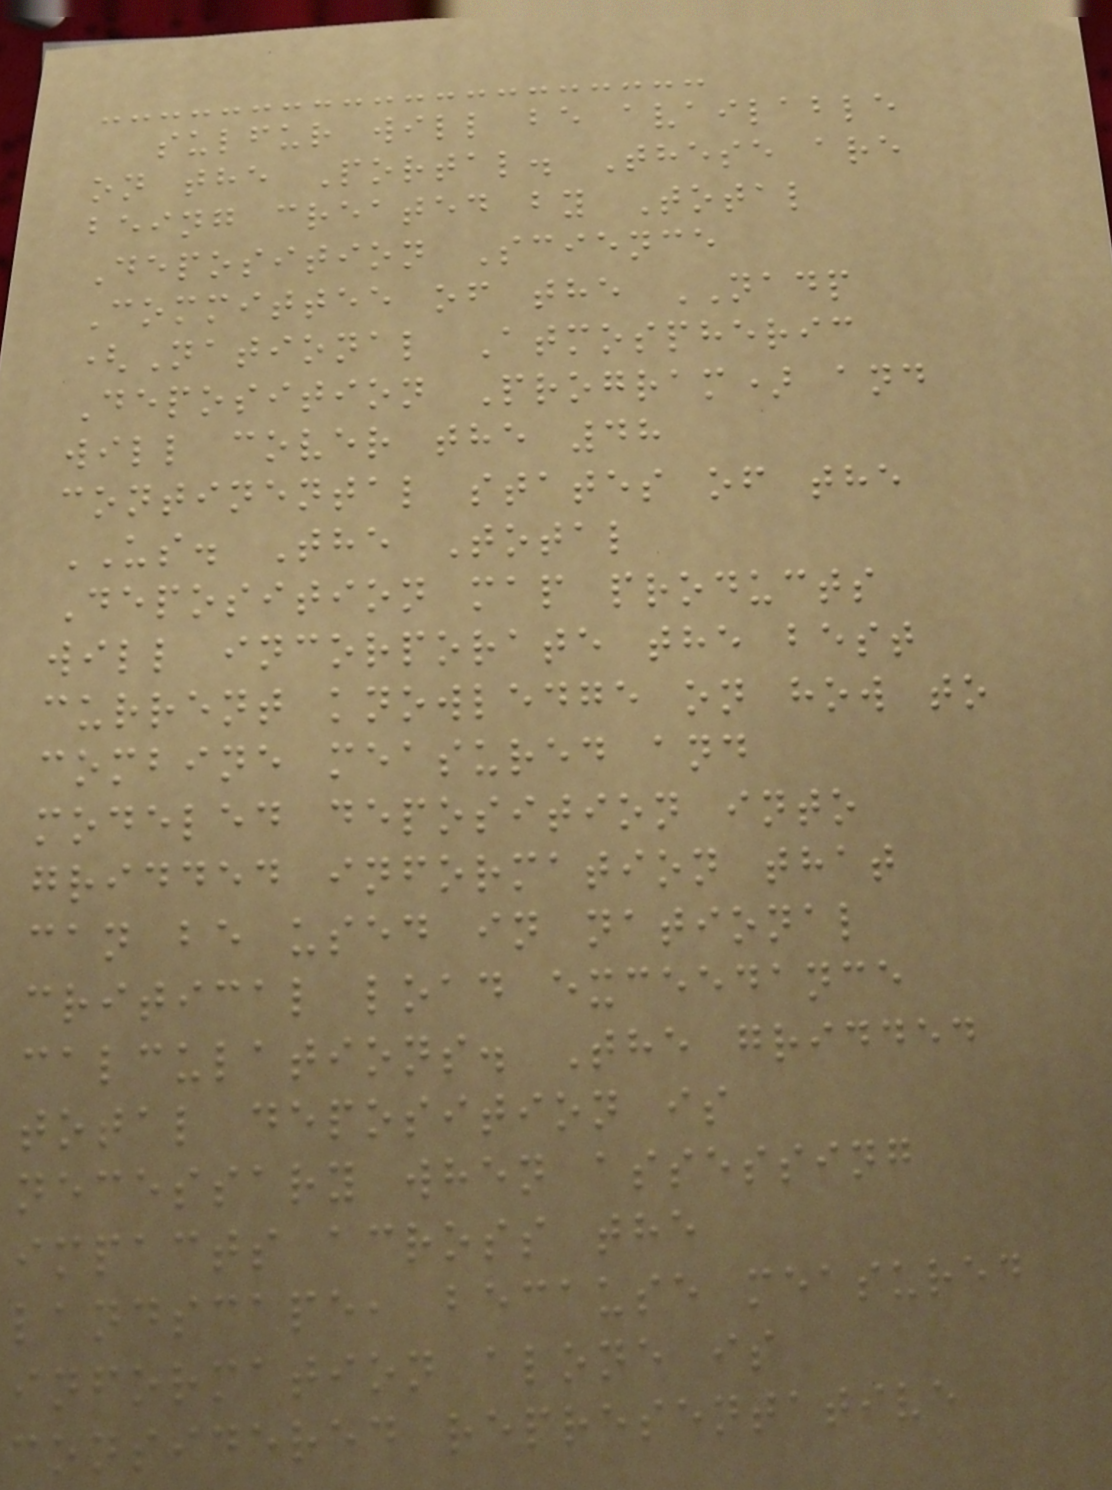sulfur will be available
on the Portal. These are
being created by Total
Deposition Science
Committee of the NADP
(National Atmospheric
Deposition Program) and
will cover the 48
continental states of the
US. The Total
Deposition map products
will incorporate the best
current knowledge on how to
combine measured and
modeled deposition into
gridded information that
can be used in national
critical load exceedance
calculations. The gridded
total deposition is
necessary when assessing
impacts across the
landscape, because measured
information alone is
considered representative
